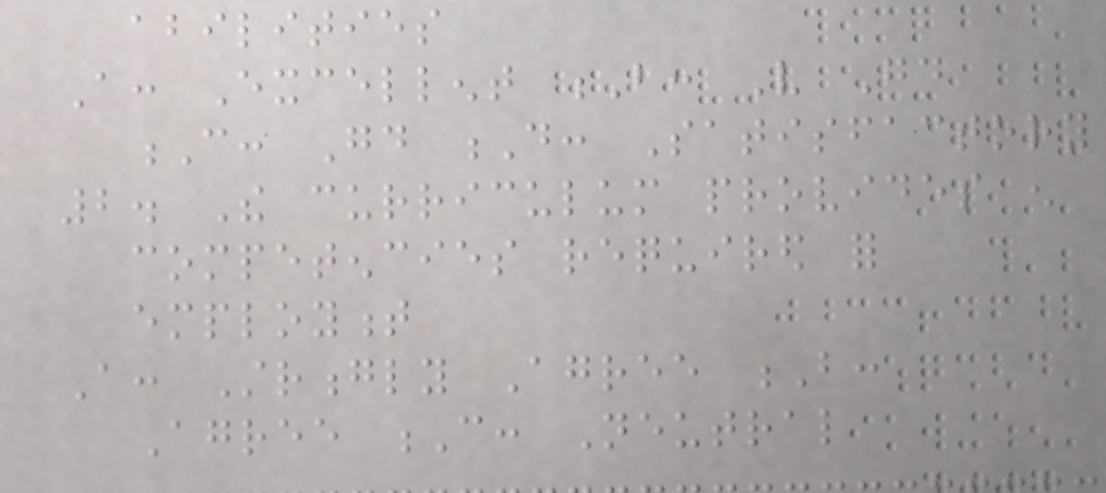abilities
A: Excellent B: Very Good
C: Good D: Satisfactory
2. The curriculum provides enough
competencies required for
employment
A: Strongly Agree B:
Agree C: Neutral
